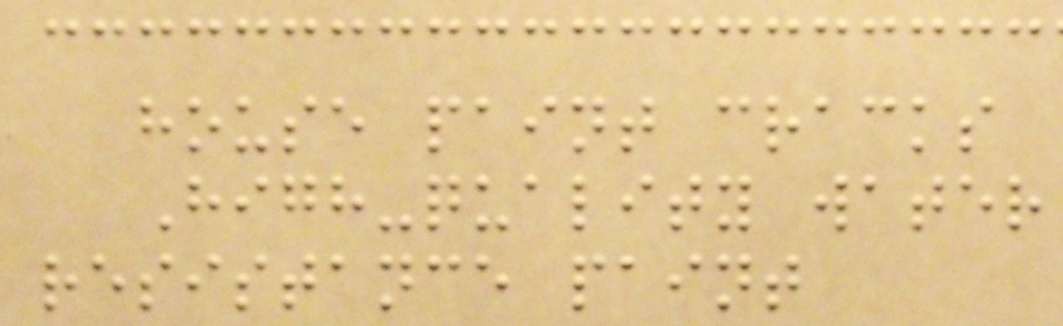house paint cracks
High-quality water
resistance paint
